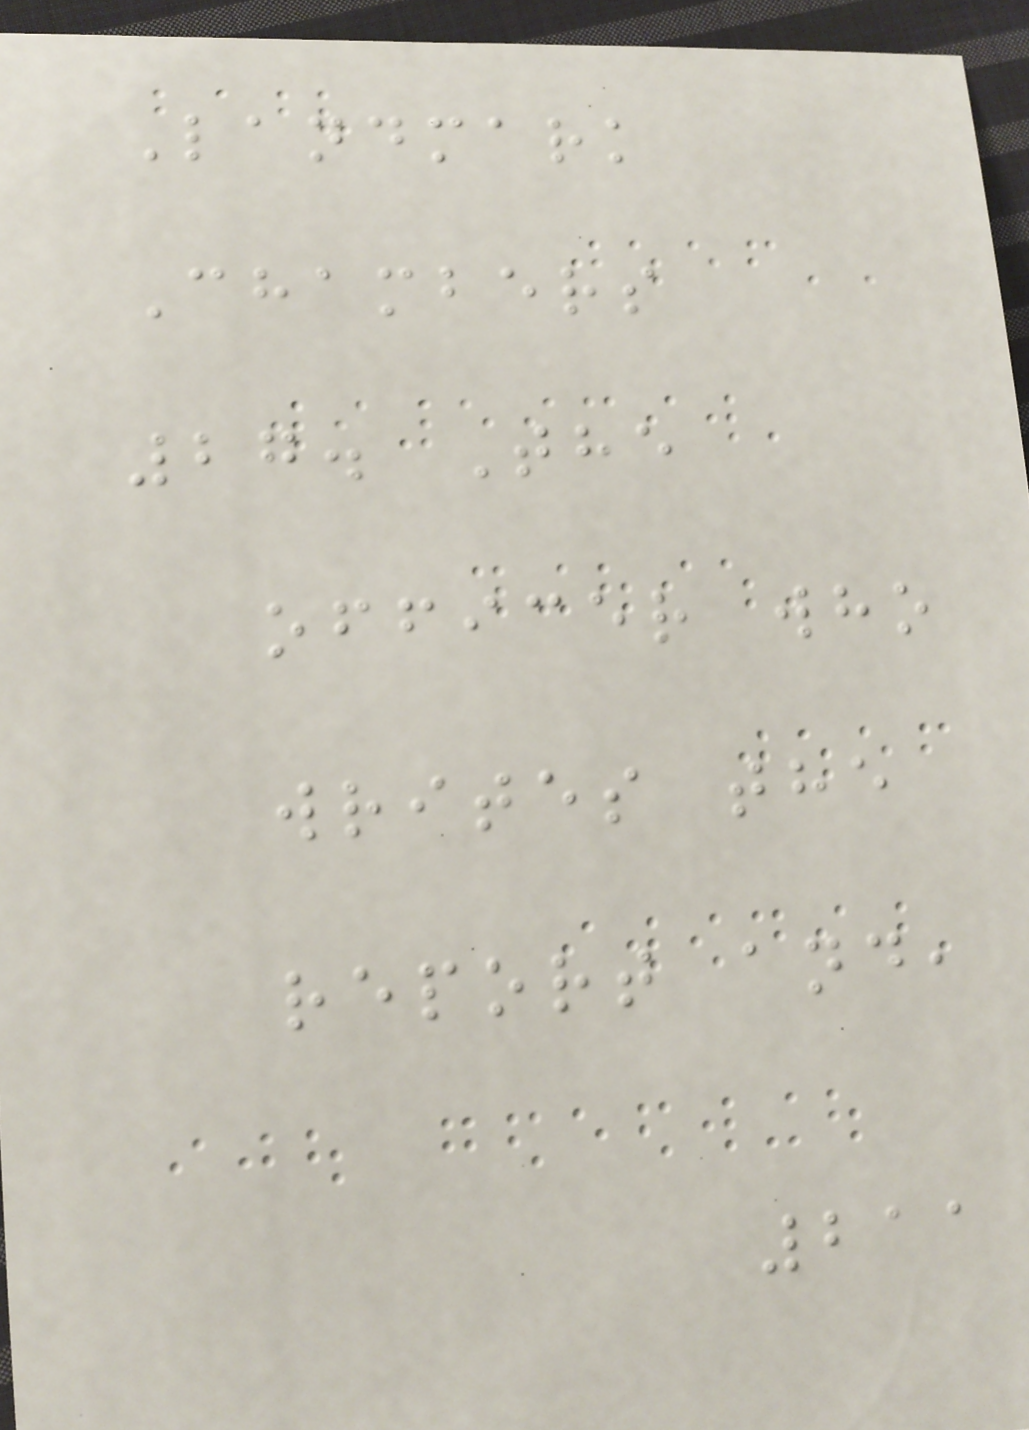Landmark
Chambers
27. The
officer who
writes the
report and,
211
